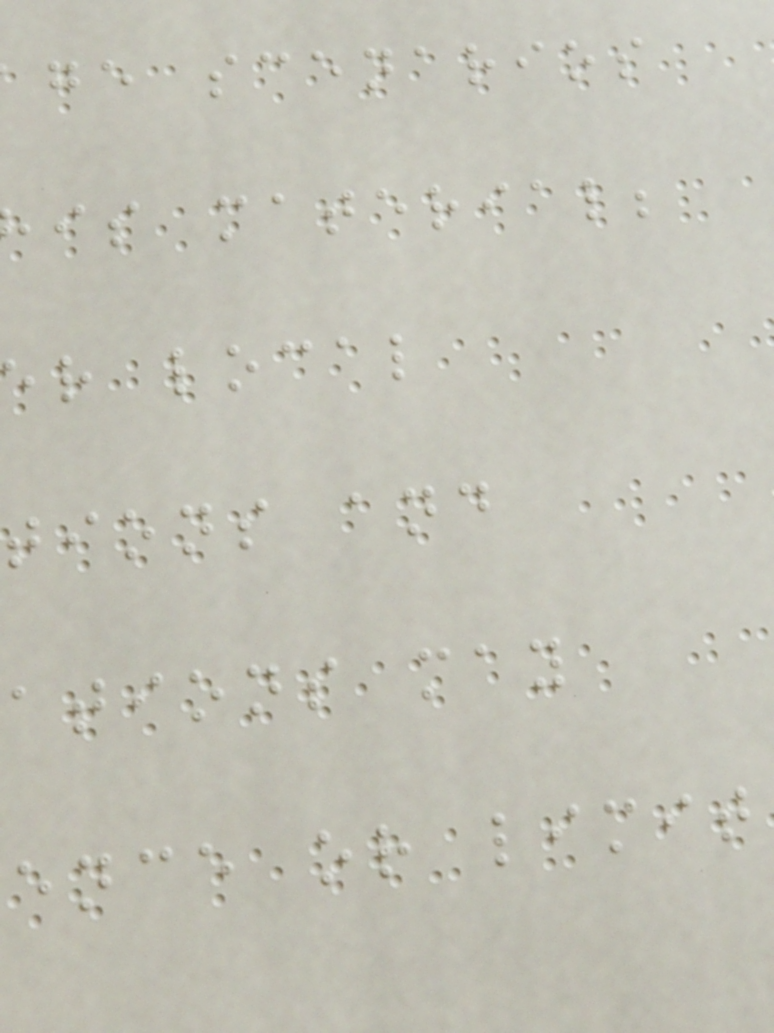ge scenarios
is material;
er local
tions and
ations may
ence or limit
